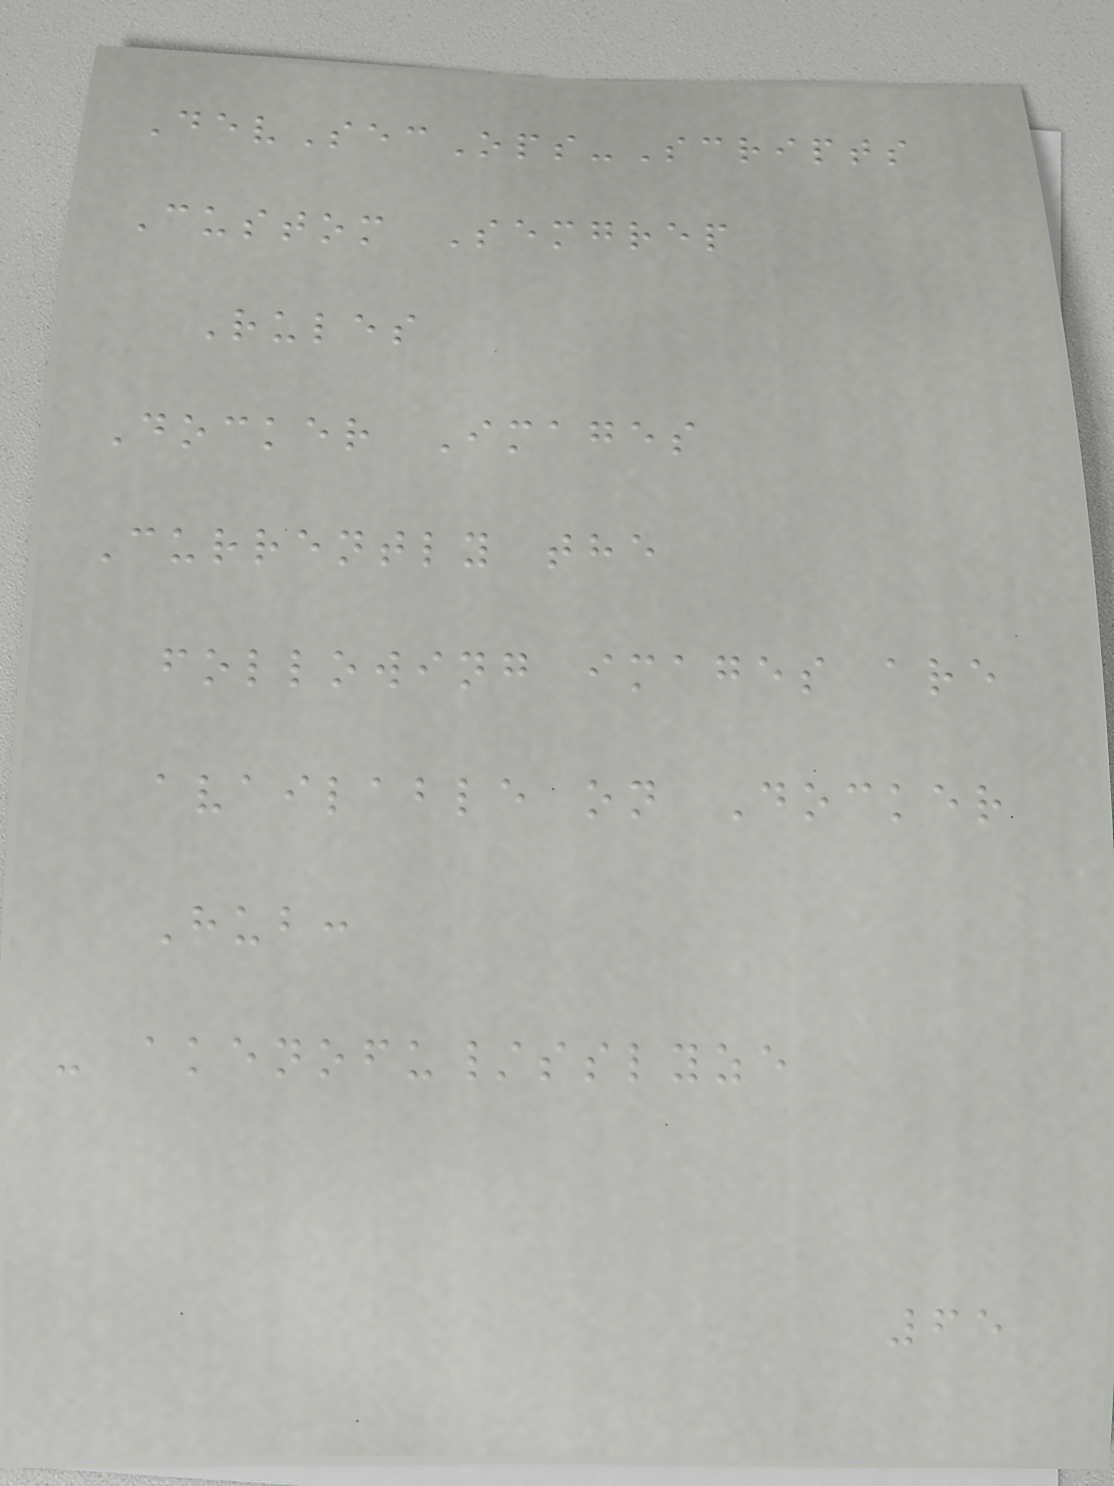DevSecOps-Scripts
Custom Semgrep
Rules
Docker Images
Currently the
following images are
available on Docker
Hub:
- akenofu/sslyze
65
